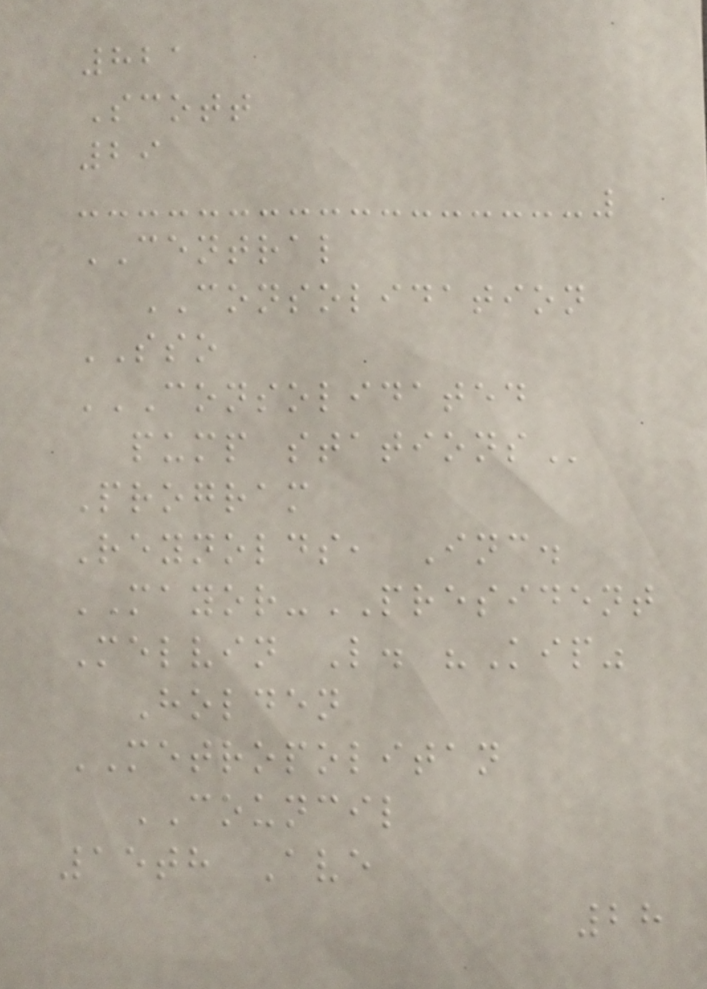821
Scott
29
CENTRAL
CONSOLIDATION
SSO
CONSOLIDATED
PUMP STATIONS
Program
Reynolds, Inc.
MAYOR-PRESIDENT
Melvin L. "Kip"
Holden
METROPOLITAN
COUNCIL
15th Ave
28
